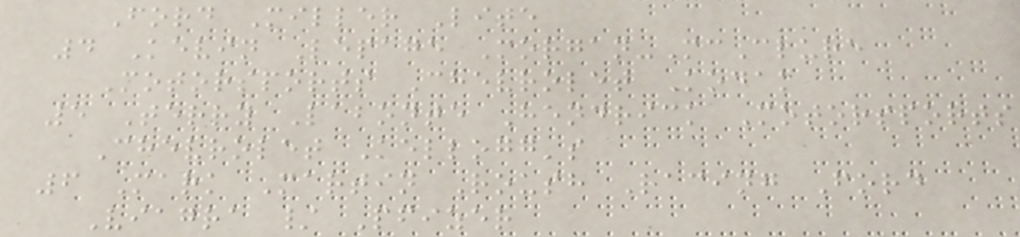Ford Miller Lite
4 Kevin Lepage Morgan-McClure
Motorsports Chevrolet Kodak
5 Terry Labonte Hendrick Motorsports
Chevrolet Kellogg's
6 Mark Martin Roush Racing Ford
Viagra / Pfizer
